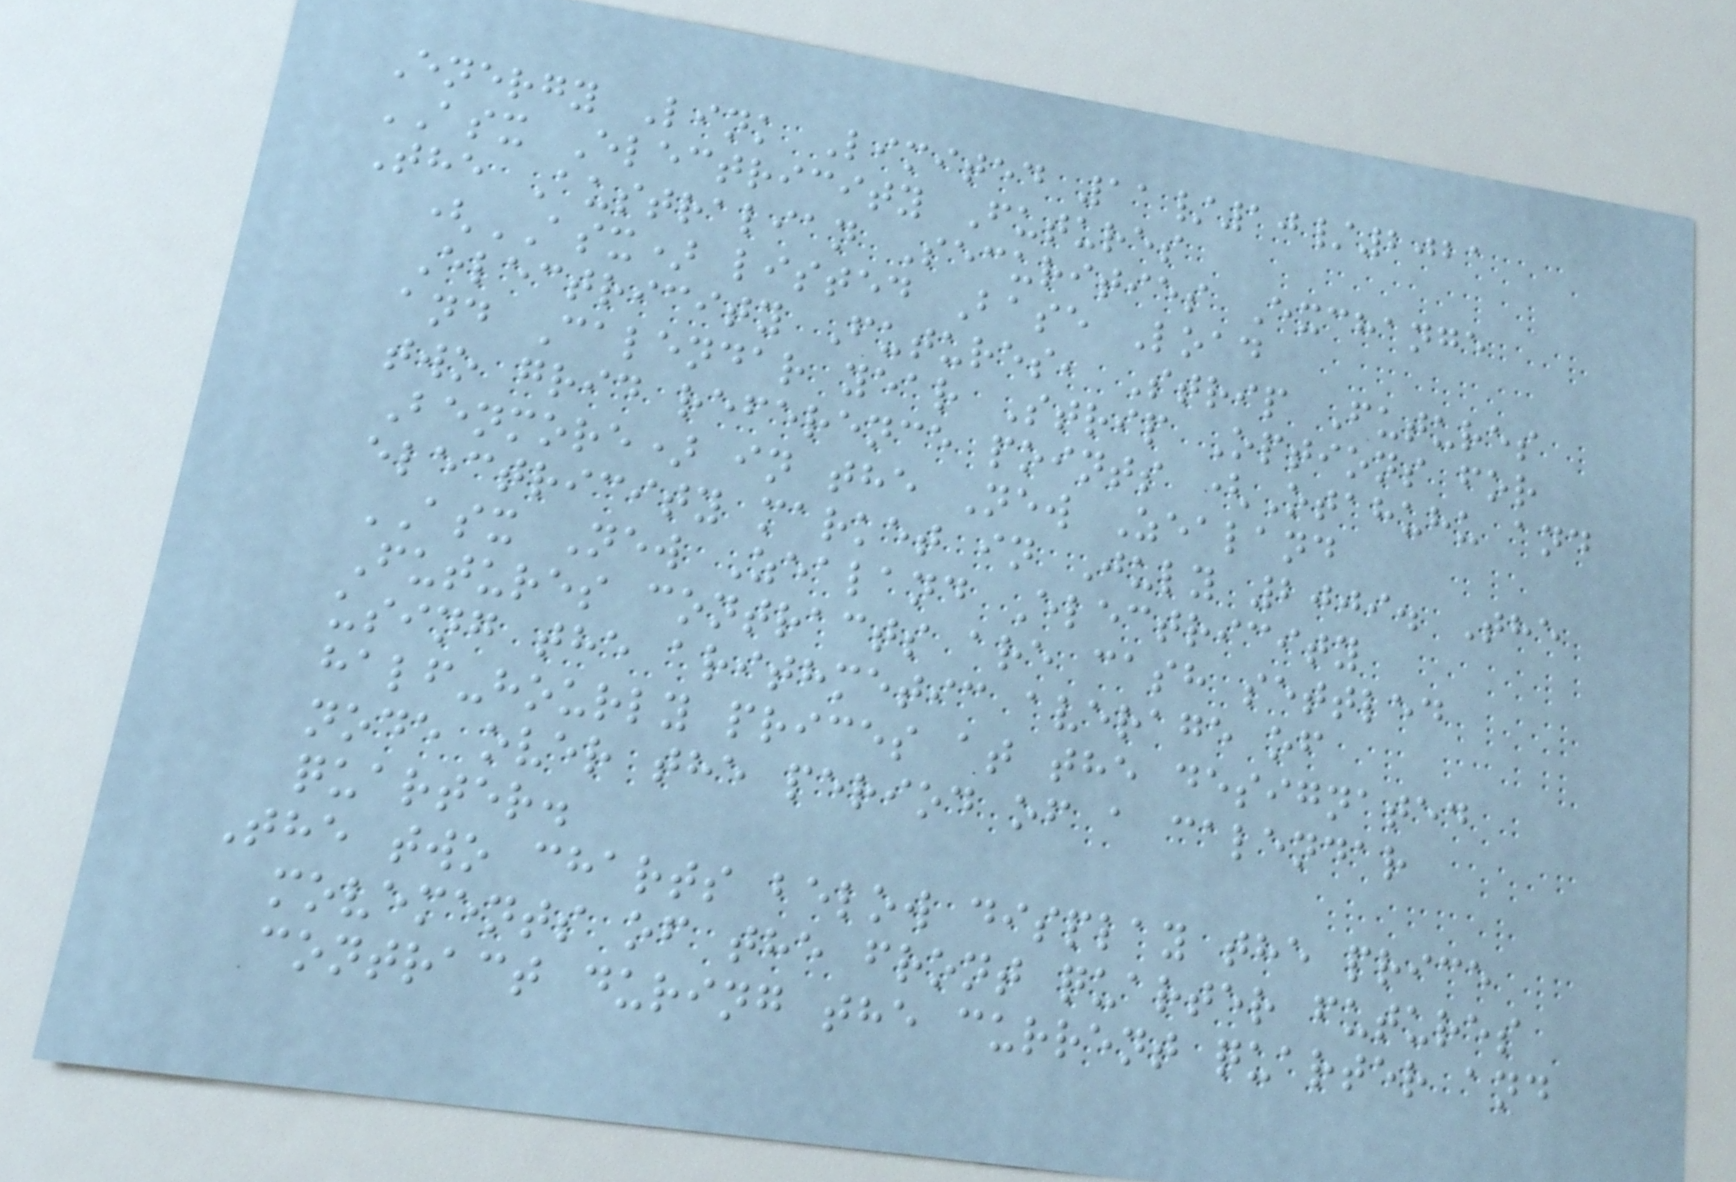Energy Link Limited 11/10/2021
ASX Electricity Futures
The Australian Securities Exchange
(ASX) listed Base Load
Electricity Futures, Strip Futures
and Calendar year Strip Options for
two grid reference points (Otahuhu and
Benmore) in the New Zealand
electricity market in July 2009. The
ASX New Zealand Electricity
Futures contracts are cash settled
using the arithmetic average of
half-hourly prices at the designated
node over the period of a calendar
quarter.
The two charts below display the price
movements of the front quarter futures
contract during the current quarter and
